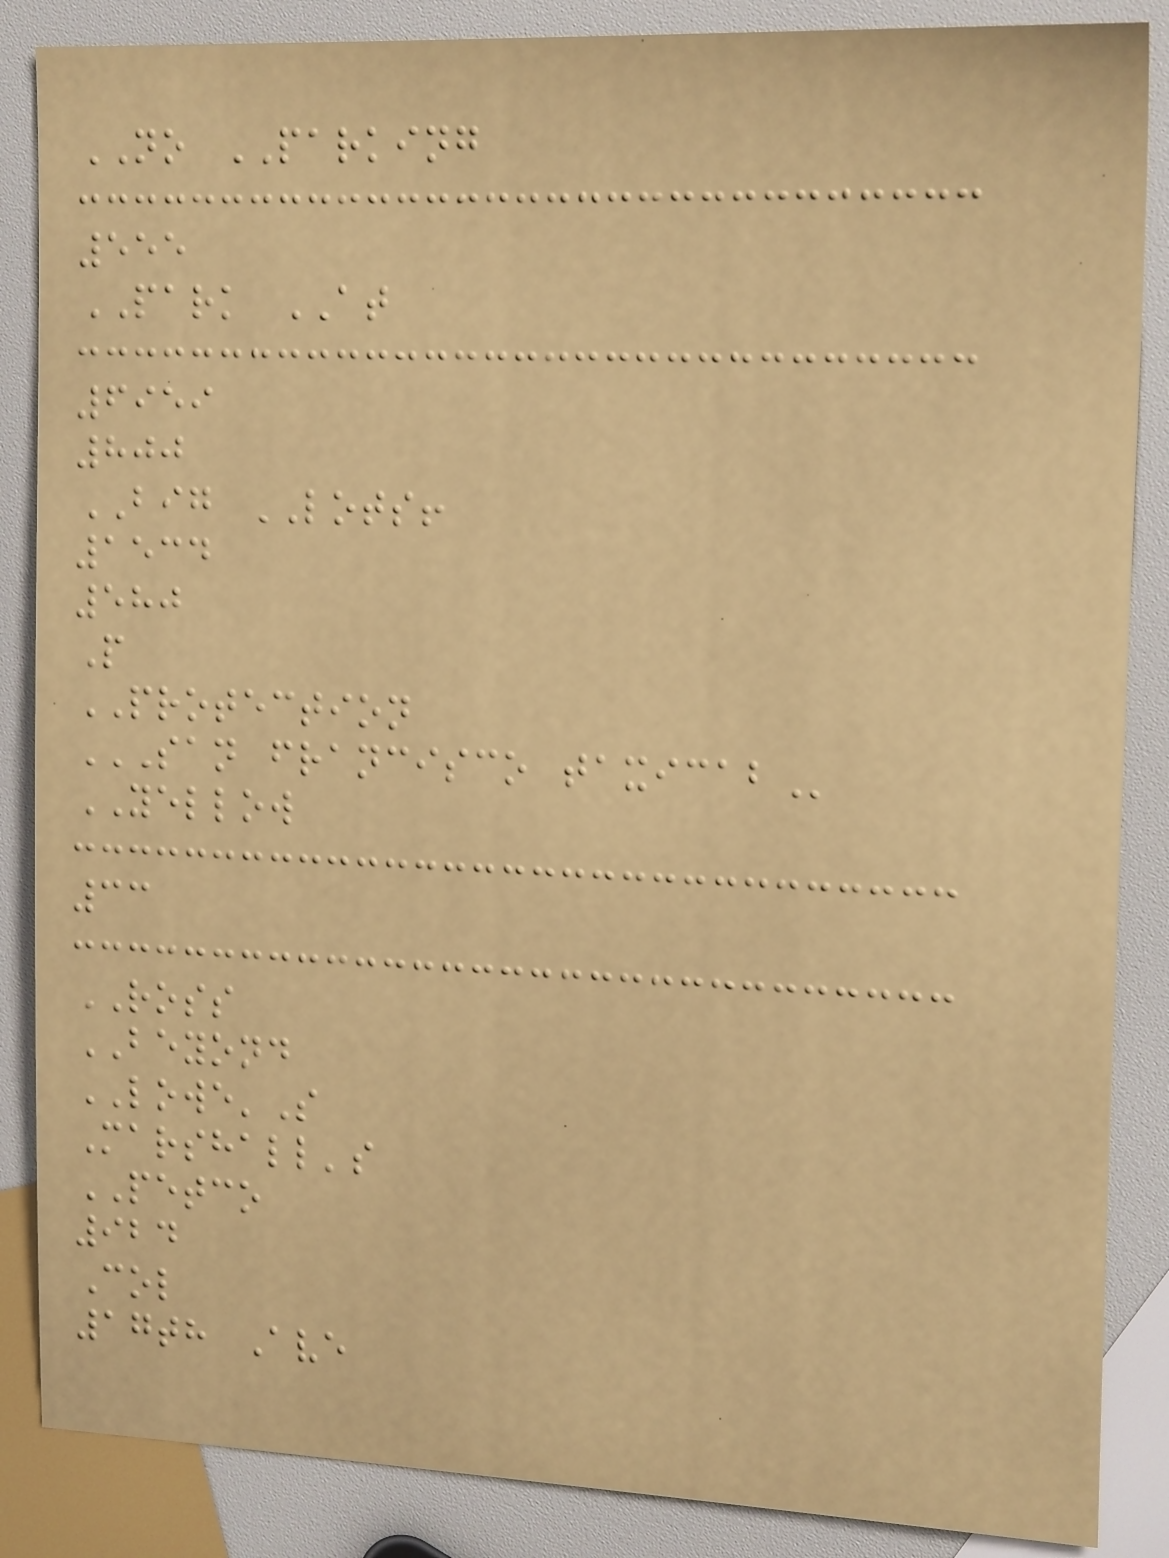NO PARKING
555
PARK AT
6959
800
BIG LOTS!
1534
580
P
PROTECTION
SAN FRANCISCO TAXICAB
YELLOW
33
ROSS
BEYOND
LOWE'S
Marshall's
PETCO
924
Col
17th Ave
